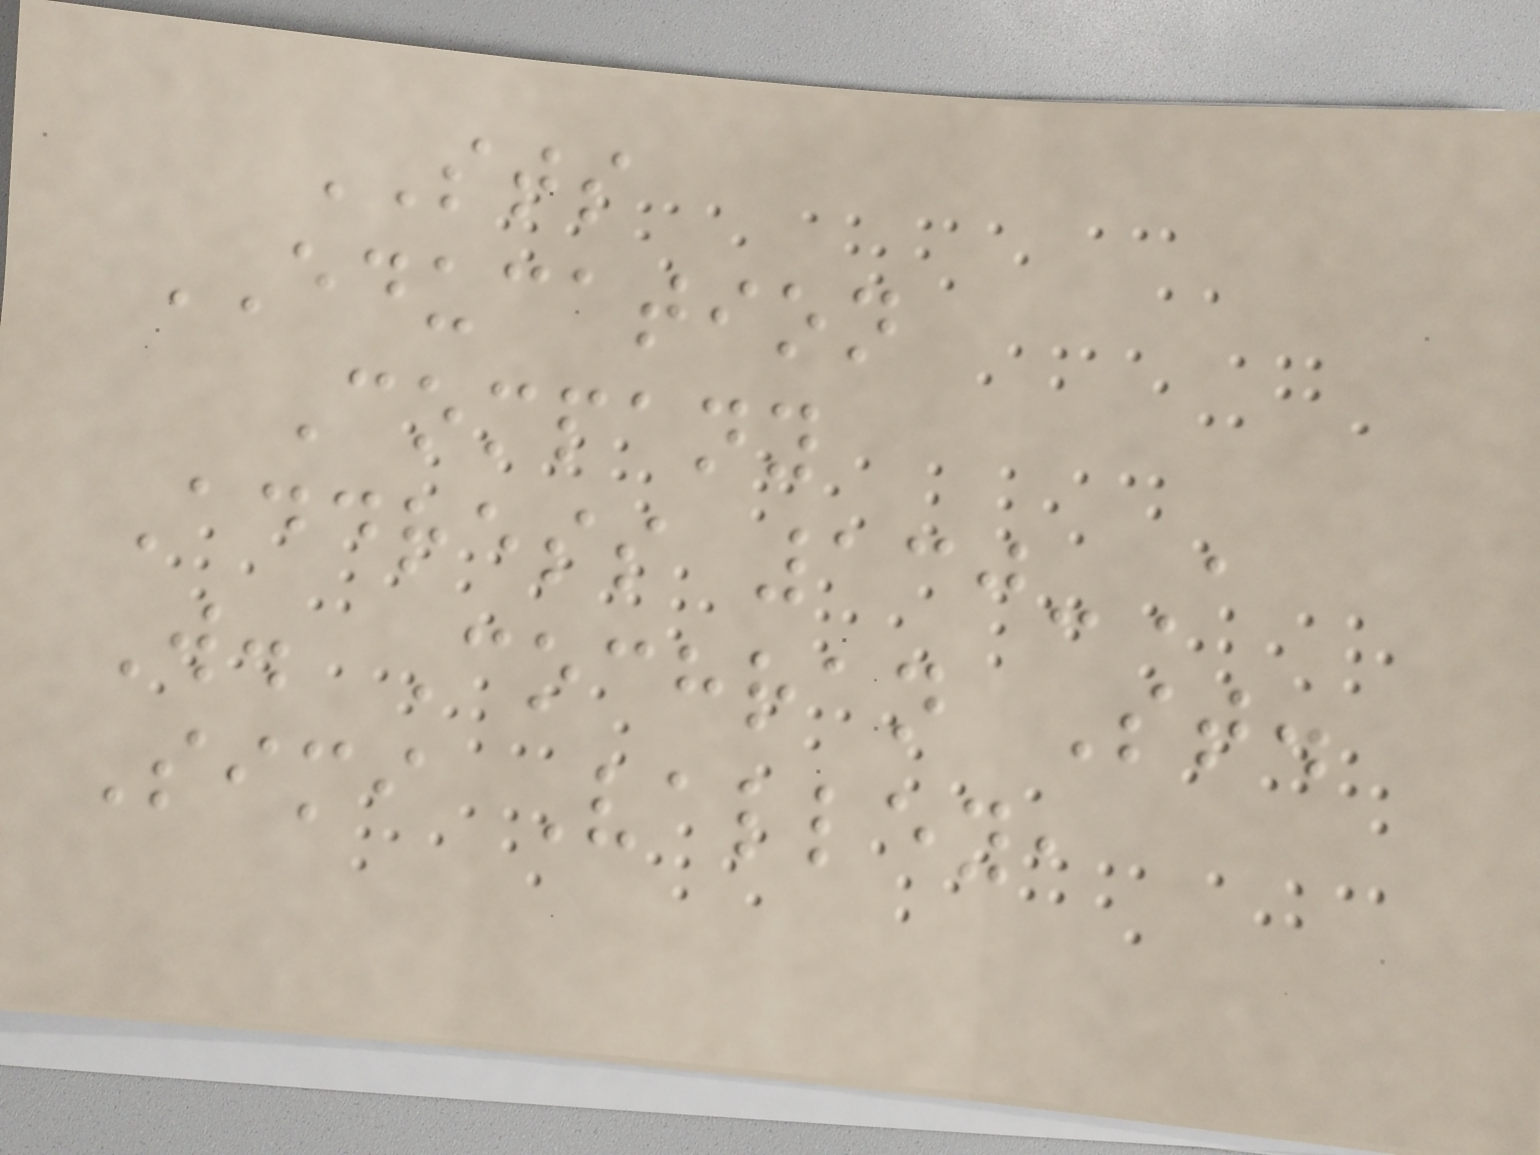STS
EDUCATION
Company
Address 130-A
W. Cochran St.
Simi Valley,
